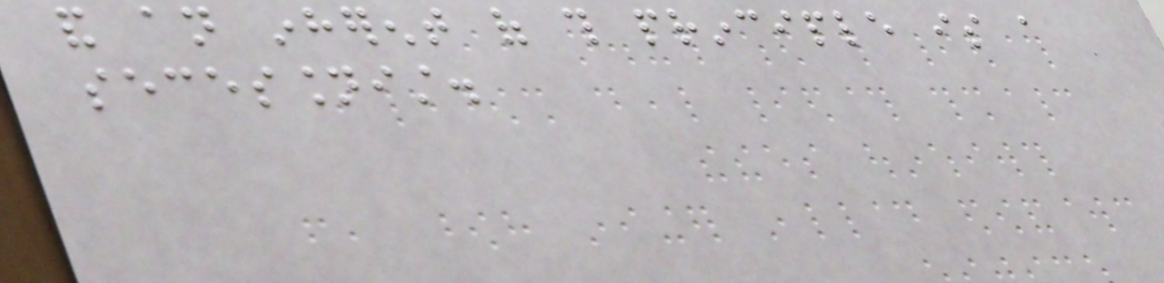and an inherent of this principle is a
secessionist.
